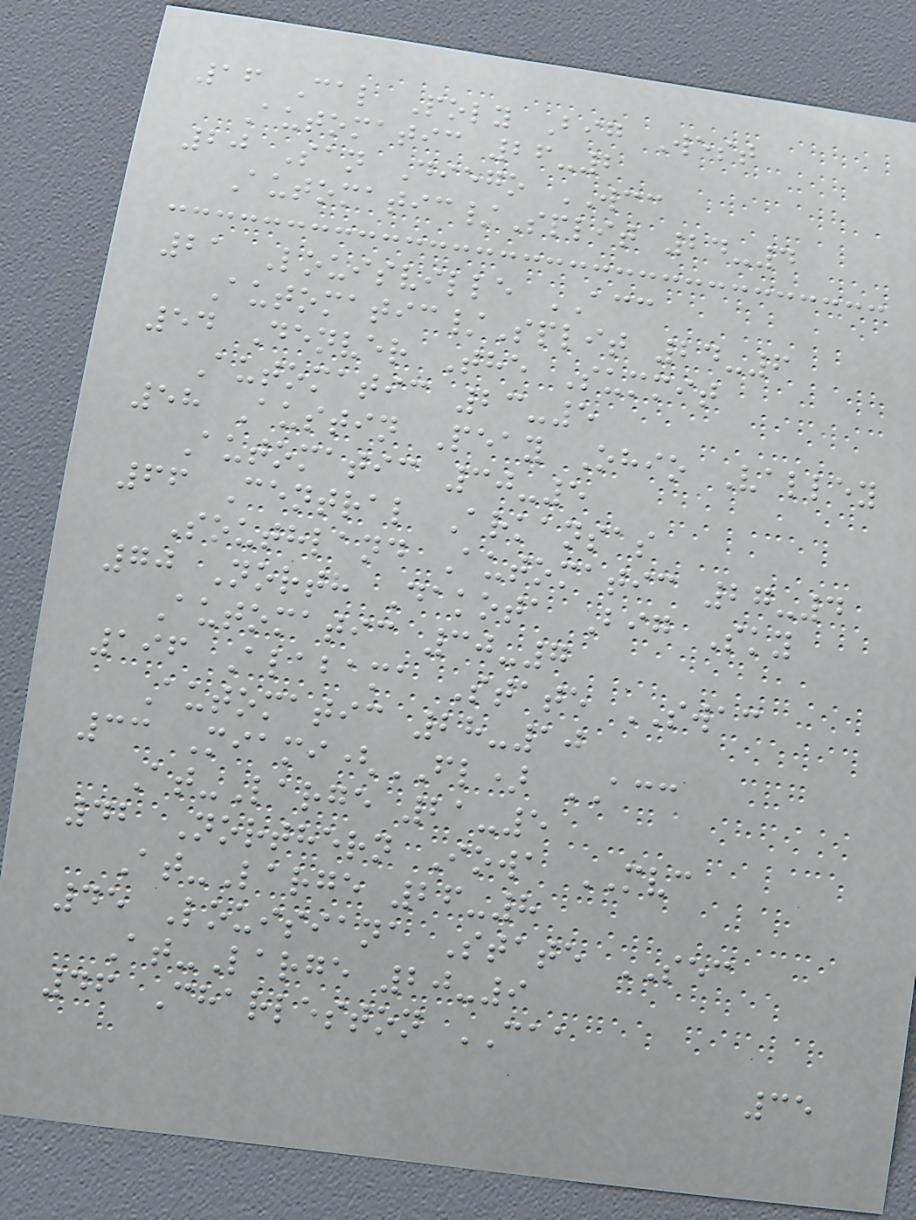16 Cal Poly Big West
Automatic 26-2
20 San Diego WCC
Automatic/Split 24-4
21 Louisville ACC
Automatic/Split 24-6
54 Denver The Summit
Automatic 23-5
58 Austin Peay Ohio Valley
Automatic 30-5
66 Central Arkansas
Southland Automatic 27-4
70 North Dakota Big Sky
Automatic 30-7
196 Alabama State SWAC
Automatic 28-10
33 Miami(FL) ACC
At-Large 21-5
42 Northern Iowa MVC
At-Large 26-8
45 Louisiana State SEC
At-Large 20-9
46 Charleston CAA
35
